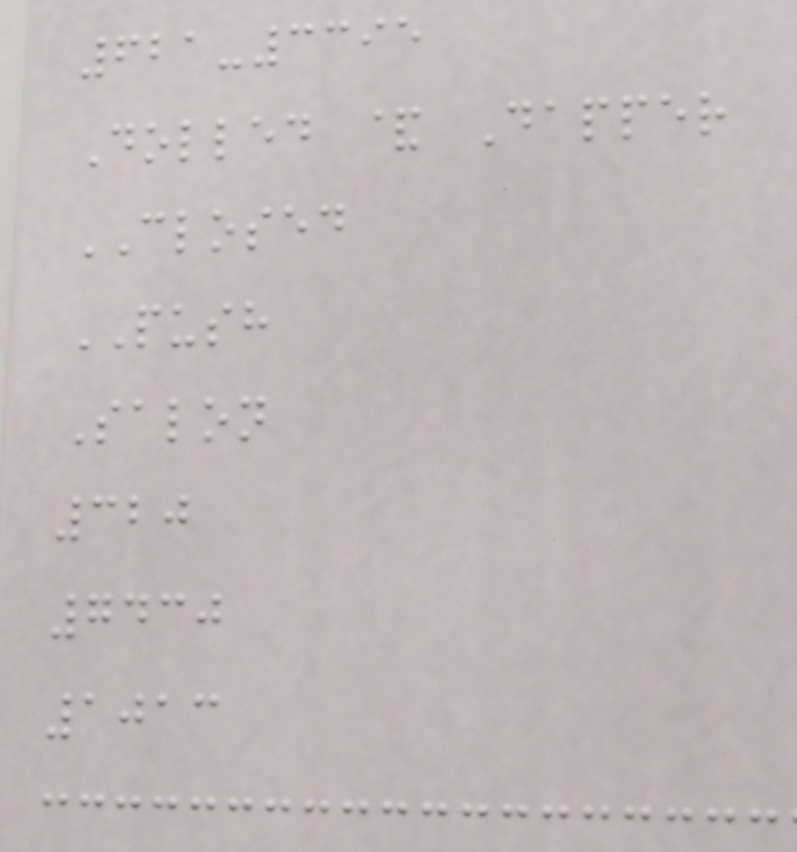621-3395
Dolled & Dapper
CLOSED
PUSH
Salon
320
7430
1013
